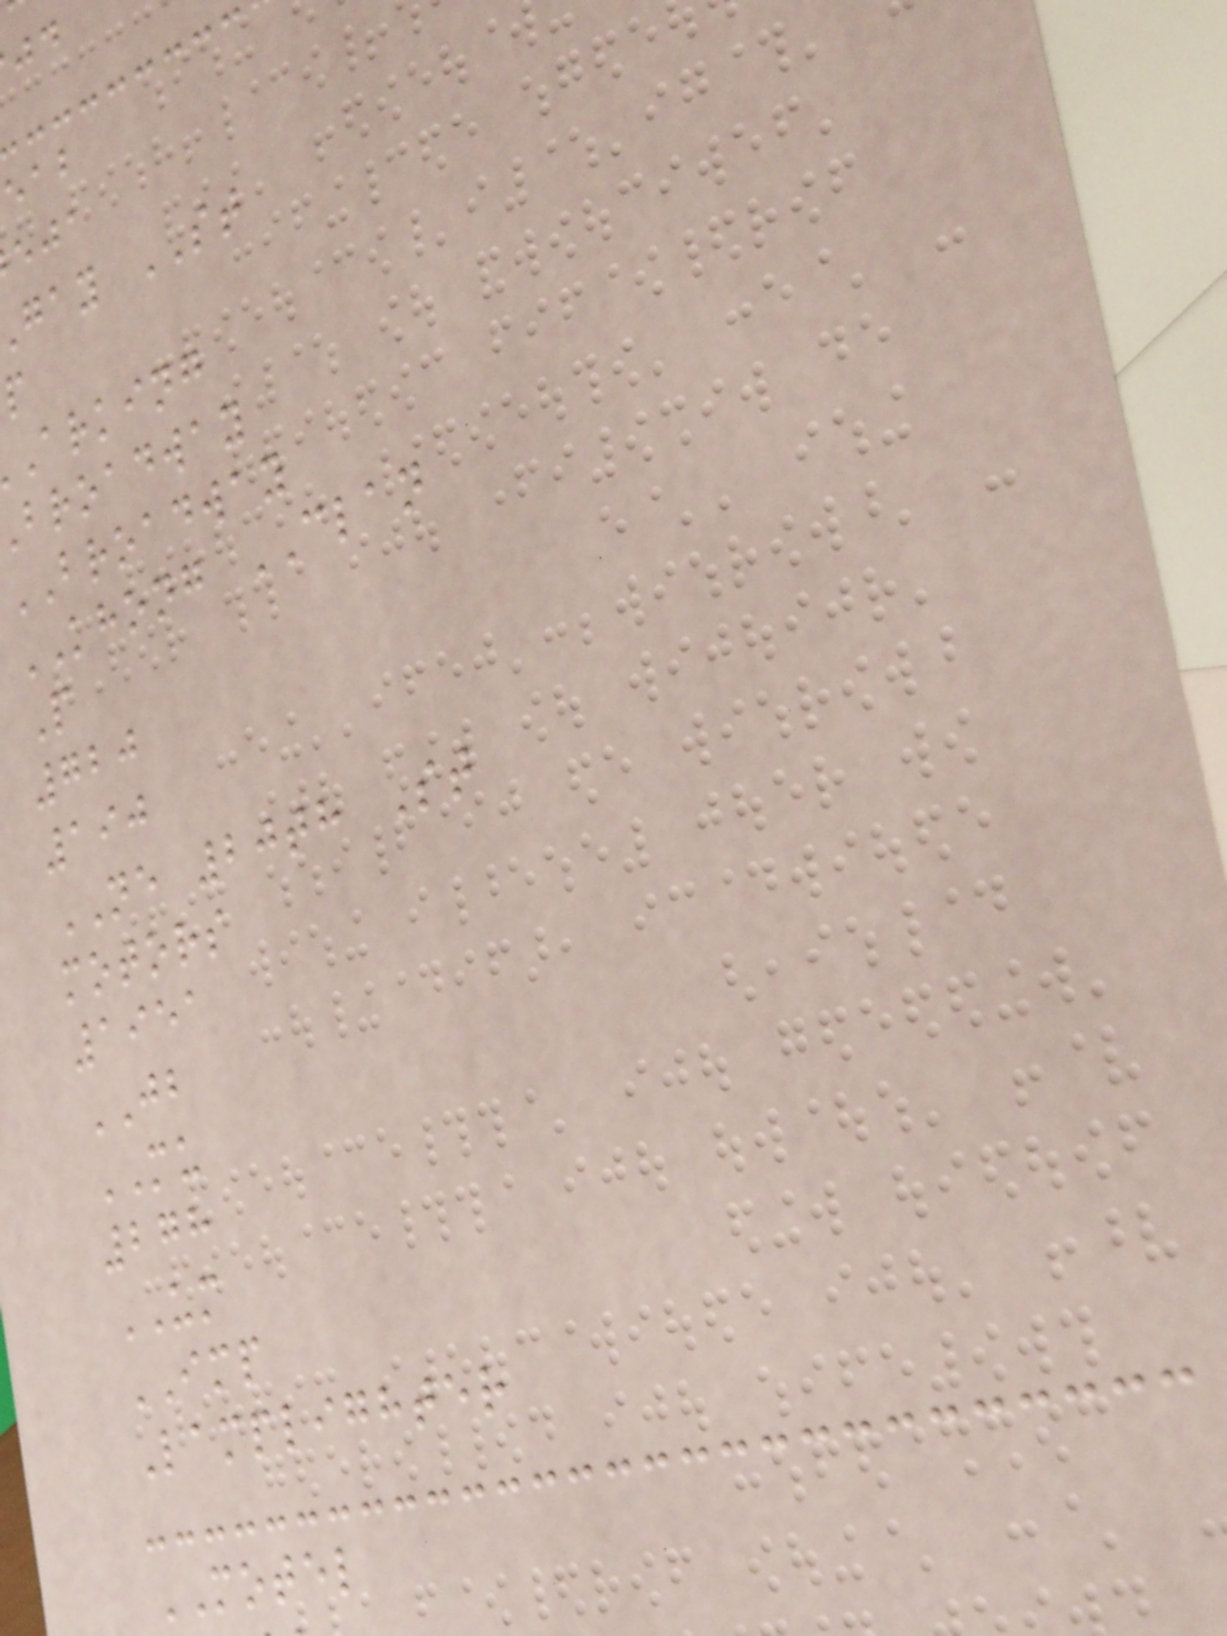gay ST
arking
broadway
BROADWAY
KHONG CLAN
P
720
190
NE 20th St
motors
1951
JB
MU
278
UM
IMP
Lamplighter
MOTEL
